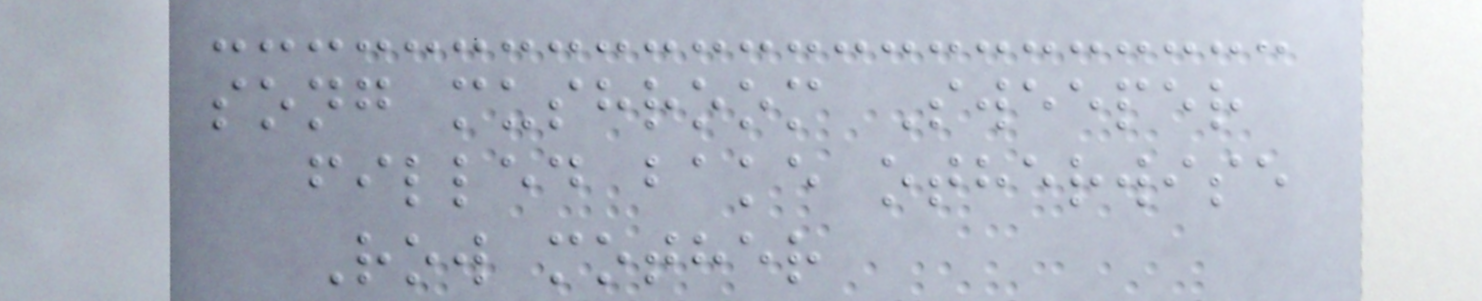song mushroom Sweeper
filled bake otherwise
Row mother
